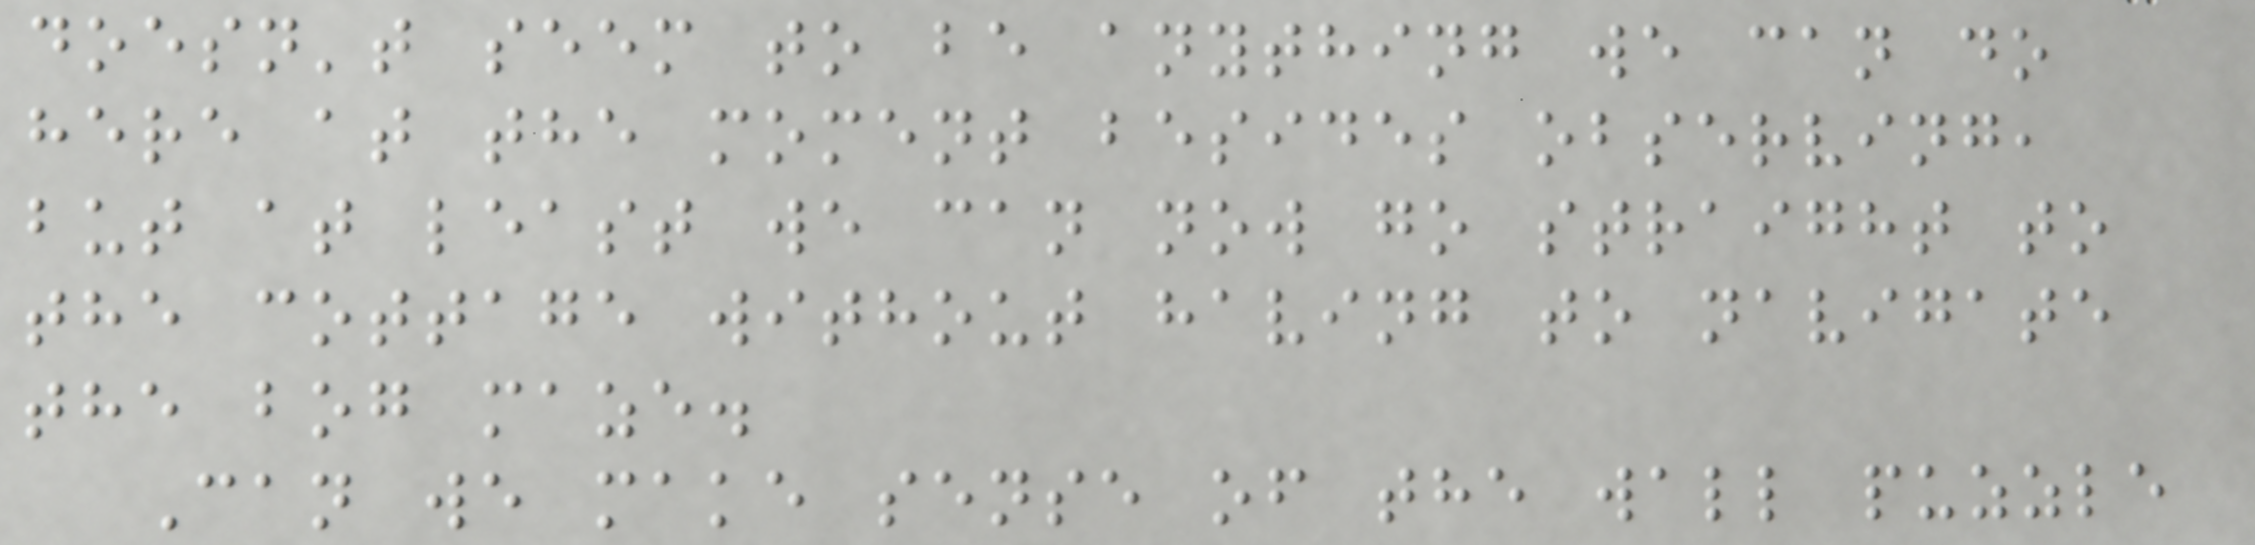doesn't seem to be anything we can do
here at the moment besides observing,
but at least we can now go straight to
the cottage without having to navigate
the bog maze.
Can we make sense of the wall puzzle
